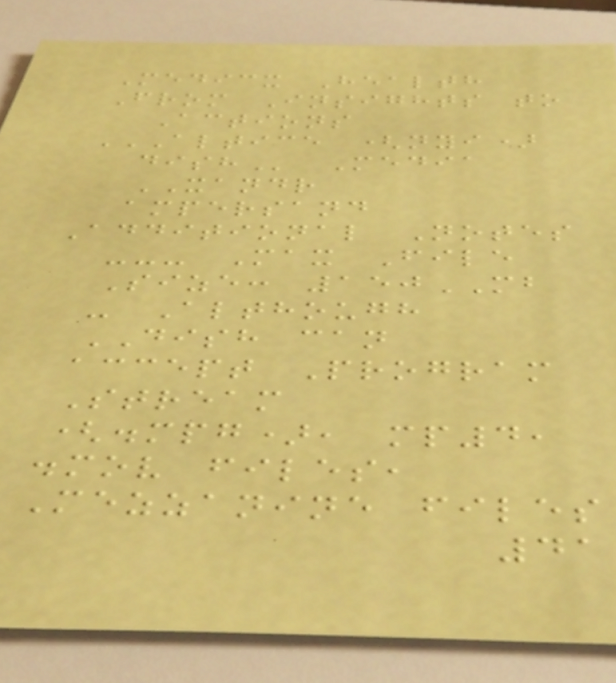Medicx Health
From Insights to
Actions
ALTICE (NYI)
DISH Media
XANDR
ampersand
Additional Notes
--- Max File
Size: 150MB
- Although
DISH can
accept Program
Stream
(.mpg), mp4,
.mov files,
Mezzanine files
41
